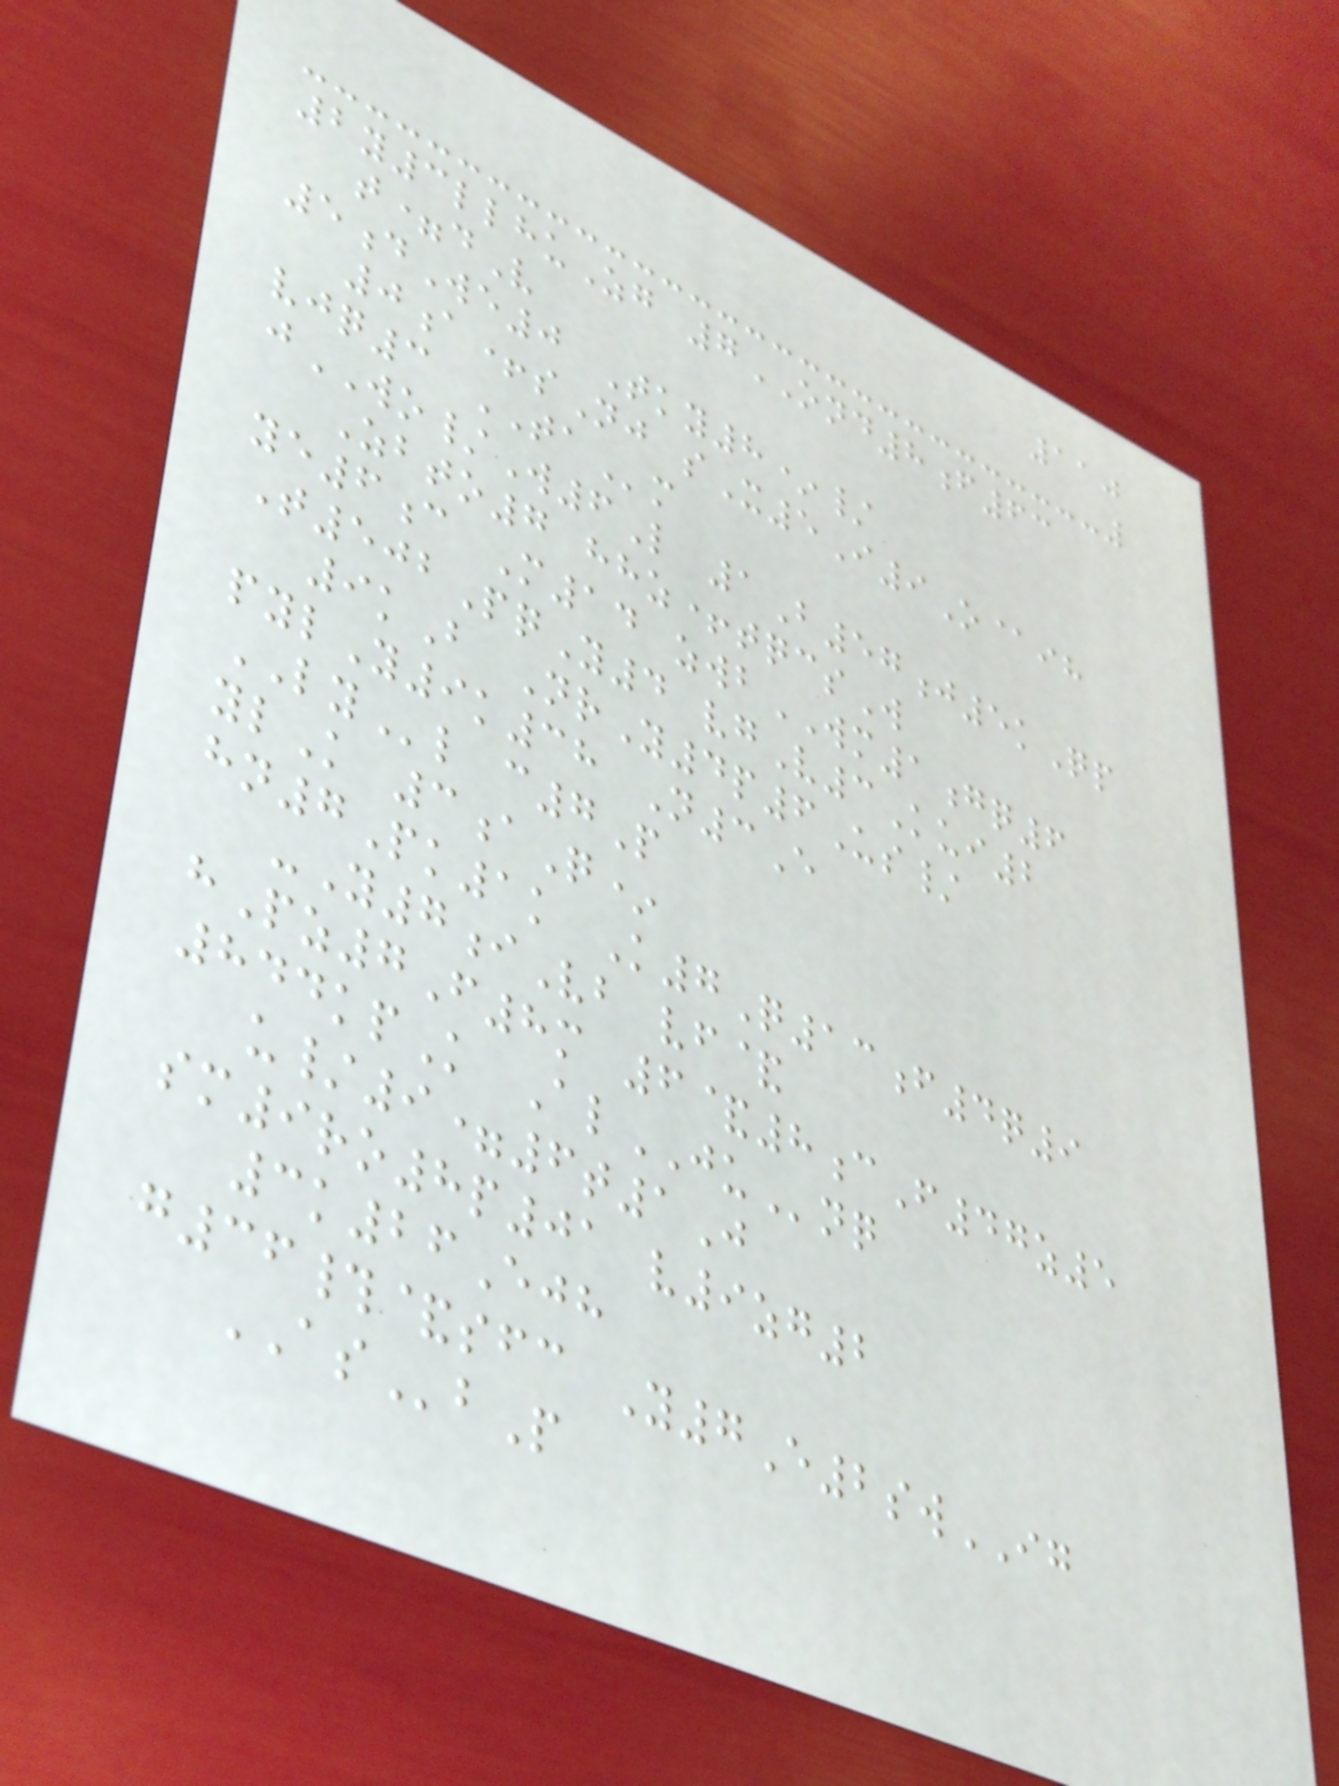110
2y3llhuZg 7OND8f63
t=dV
5dWe0 Tky8*/
0a+sNj sX5I9O@ih
vjq3 TAm
jWO/W6L 1B57j5kQp
Zbto7 hhz+tqcsW
ye6c M14 zwbWM1gq6
T502PqY4 vgV3Kui2
9kB NrY4p6Us/
pylY9k38 N3E
LYl c7P
ylK 3aQ*
hn7Pk1k K7Q13f4q9
-Y7iVb vf&
hPz7F8m 6&8cF47z5
844kpK AlJUnq
u/9=6t1J
sm9ro8p01 v9zg2
3k26Ejh
g36#&sfc Y7E2swIG
ASbP
